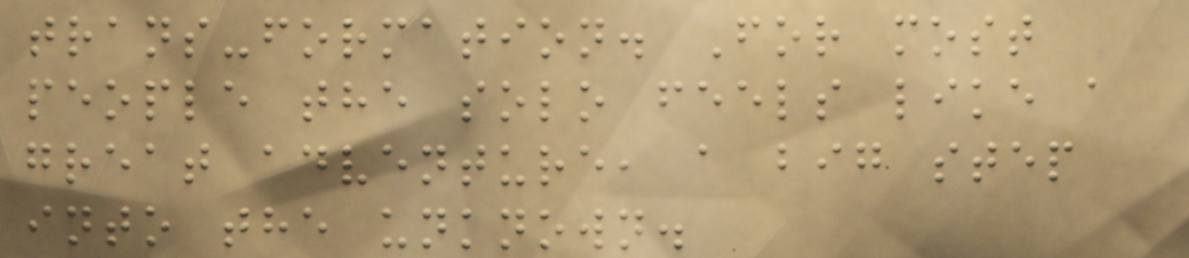trans-formation. For most
people the solo feels like a
great adventure, a big step
into the unknown.
